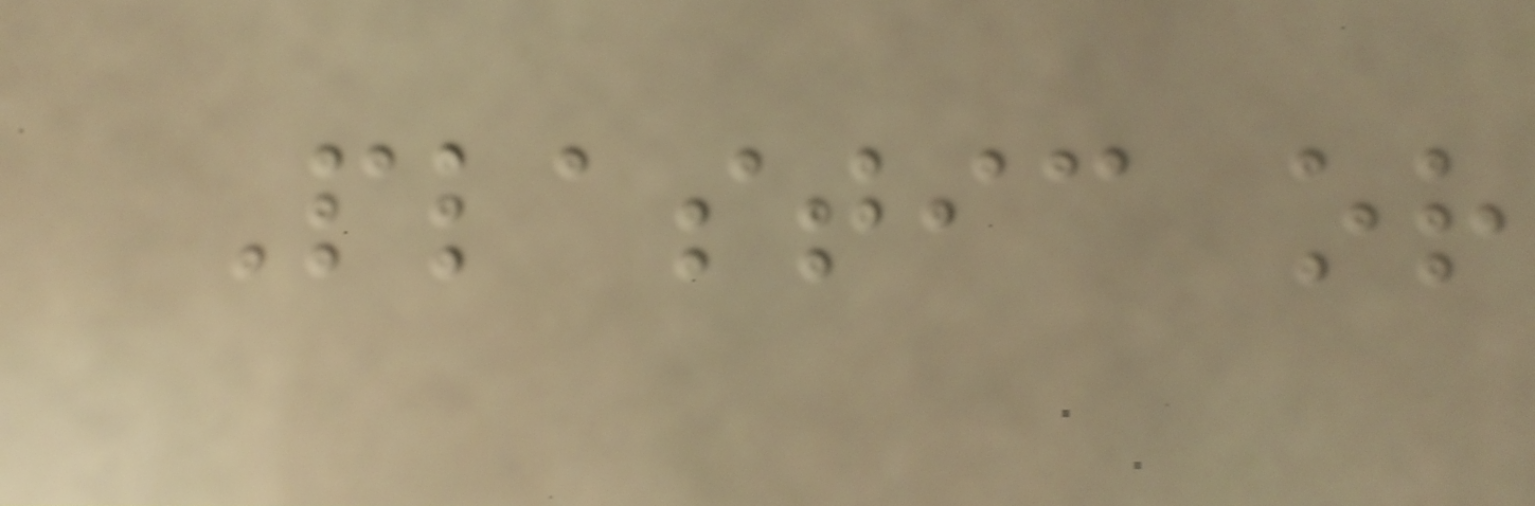Plastic or
